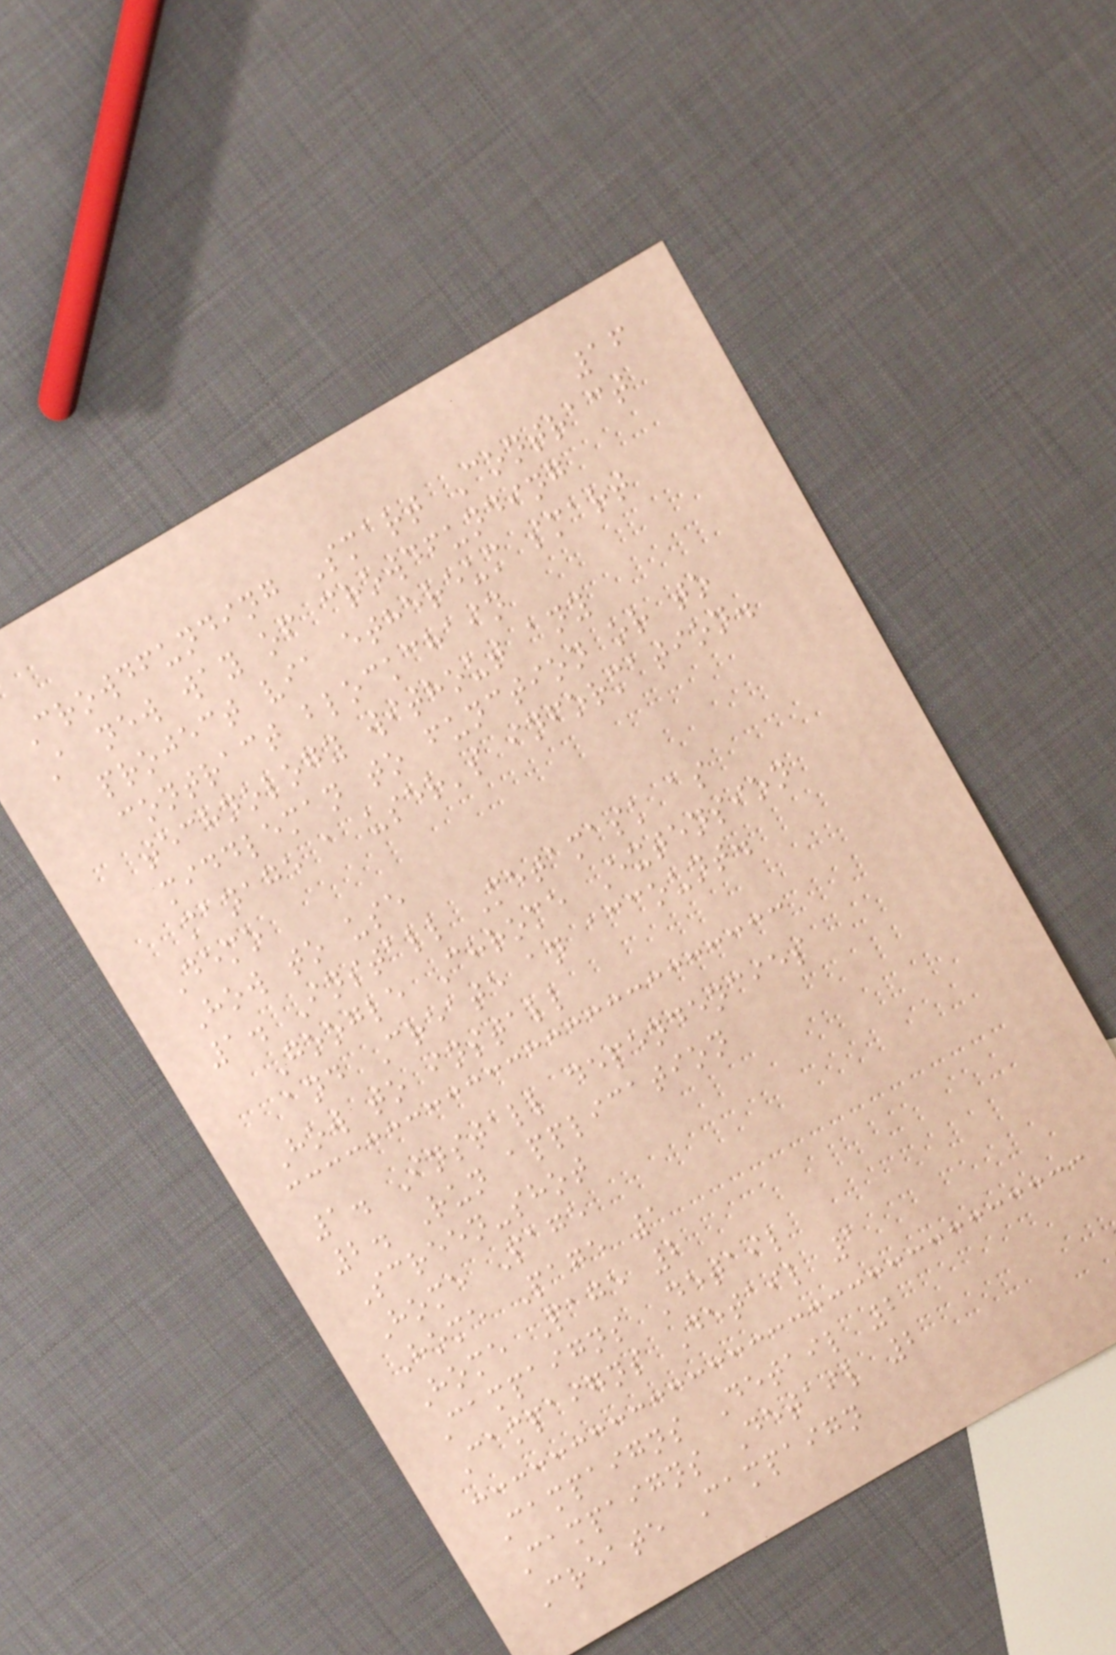16
Crowdfunding Smart Contract
A new way of crowdfunding
project via ethereum smart
contract blockchain
technology without any
middleman to function or to
manage a user's information.
Demo
How to use
1. Install Metamask as
Google Chrome Extension
and Create an account.
How to install
1. Install dependencies
2. Run application
Screen-shot
Home Page
Home Page 1
Home Page 2
Campaigns Detail
Campaigns Detail 1
Campaigns Detail 2
Campaigns Detail 2
Create Campaign
